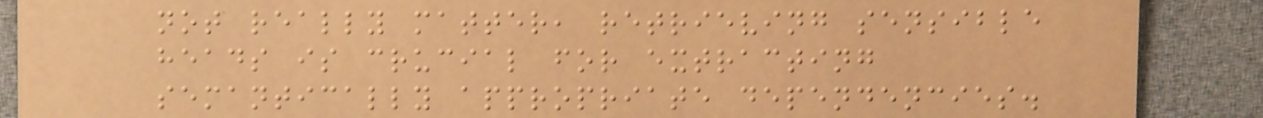not really matter, retrieving sensible
heads is crucial for extracting
semantically appropriate dependencies.
